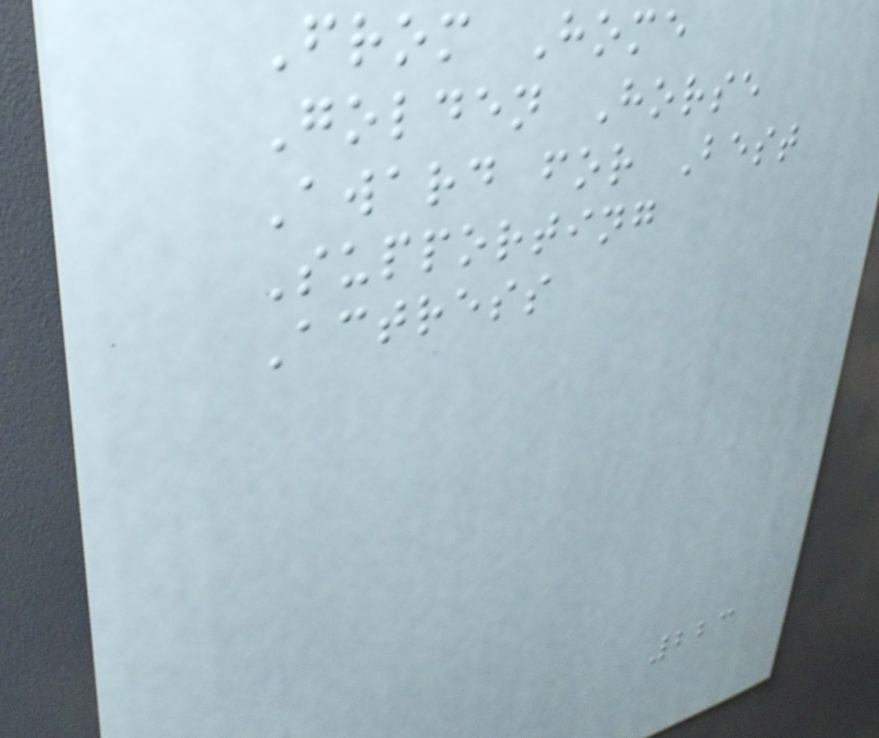From Home
Golden Horse
Award for Best
Supporting
Actress
223
